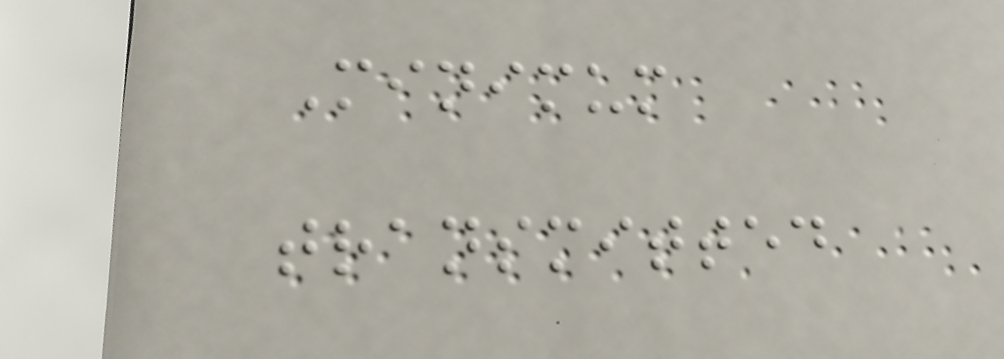Minimum
transmitted
